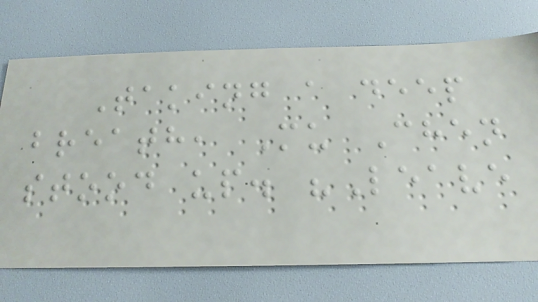Taking a deep
breath, Mu Chen
stood up. "Leave
